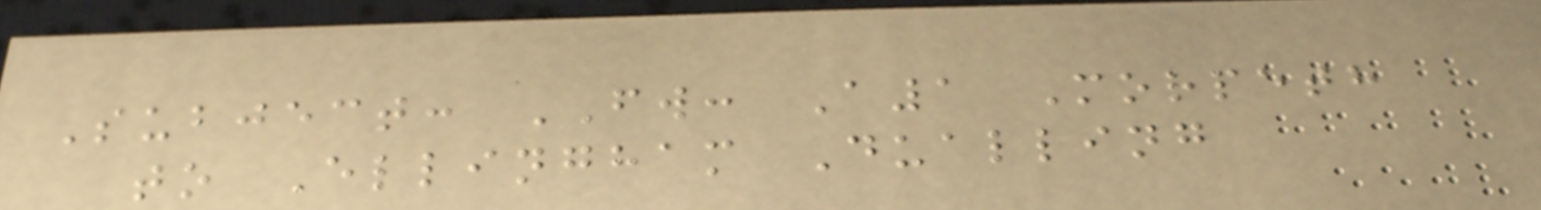Subject: FW: A1 Morpeth
to Ellingham Dualling
